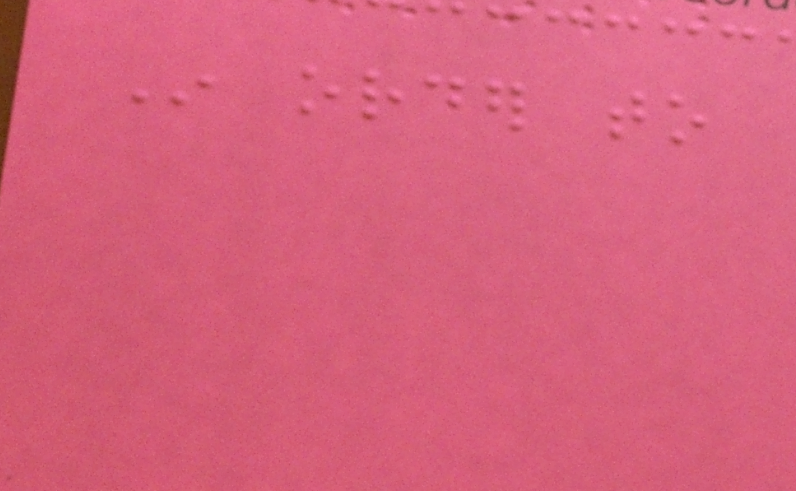In order to
